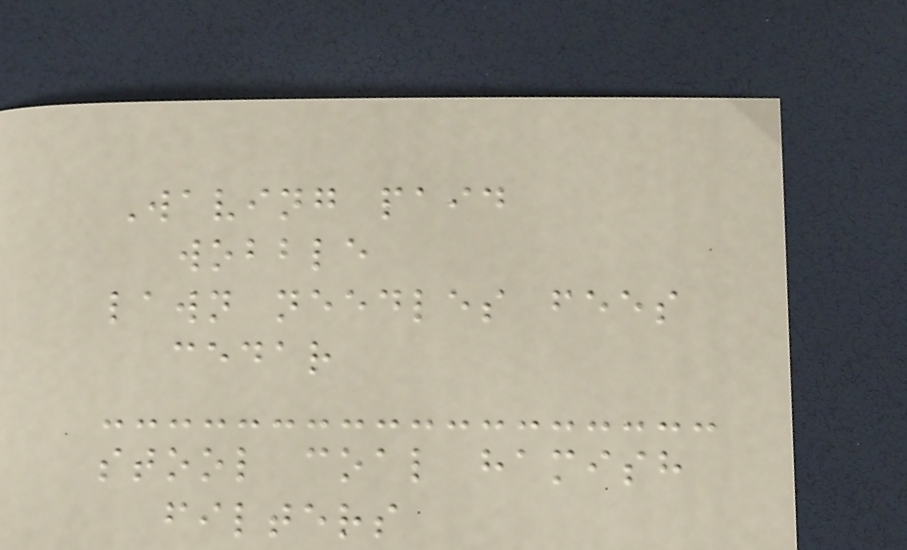Waving paid
wobble
lawn needles fees
cedar
stool coal hamish
filters
